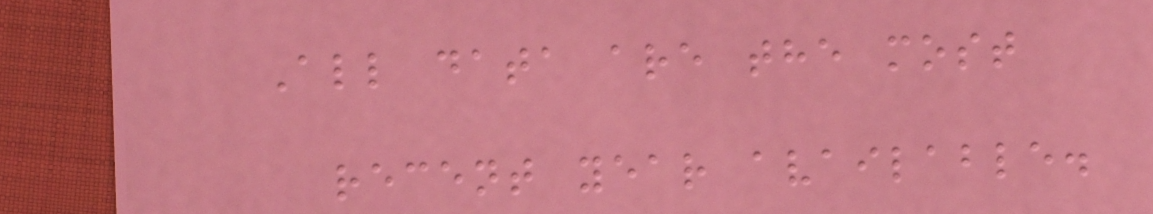All data are the most
recent year available.
